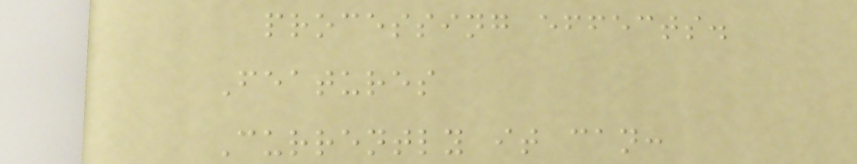processing effects.
Features
Currently it can:
